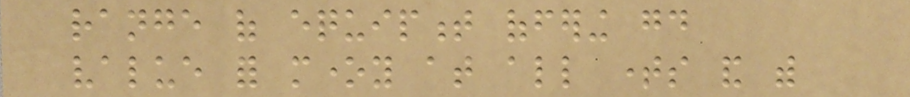range of equipment offering good
value for money at all times and with
